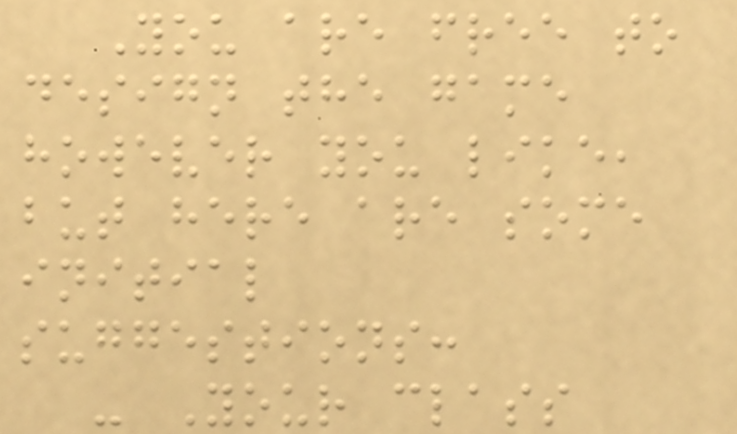You are free to
design the game
however you like,
but here are some
initial
suggestions:
- Your class
